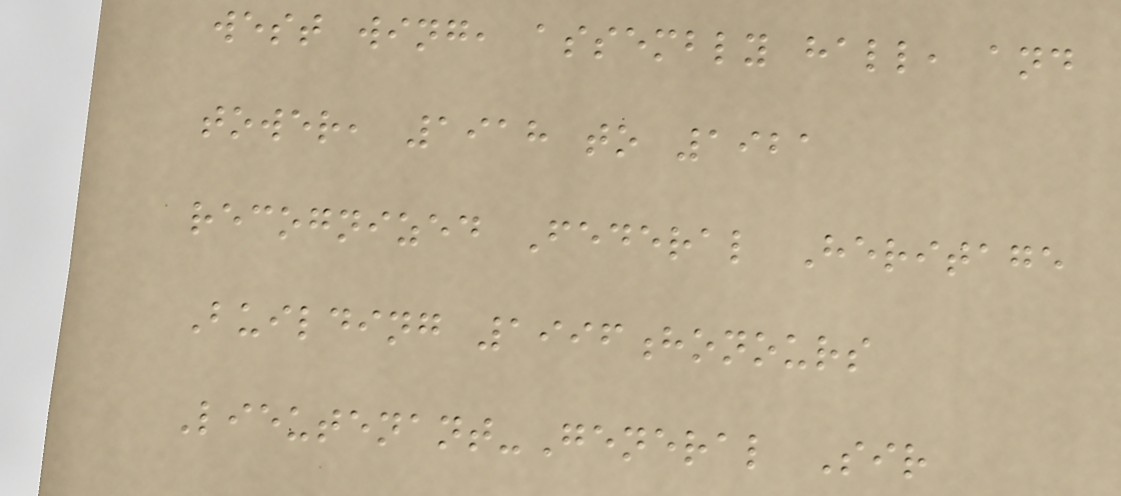west wing, assembly hall, and
tower, 1918 to 1921
recognized Federal Heritage
Building 1996honours
Lieutenant-General Sir
